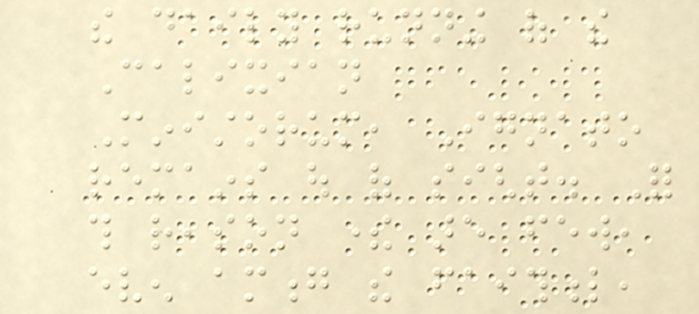the daily running of the
Calixian
Ministorum, Ignato
remains out of sight. For
this reason there are few,
even among the faithful,
